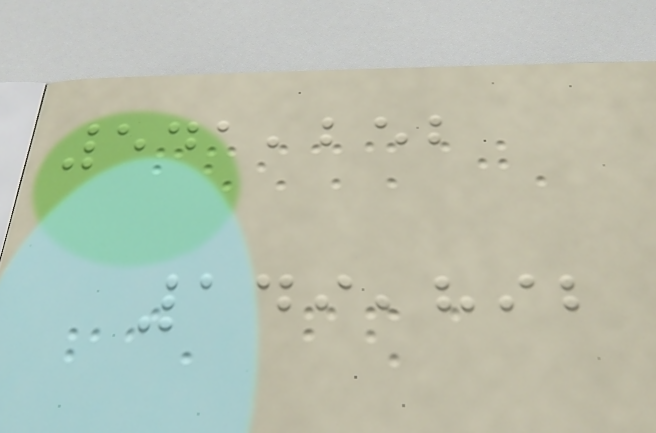541,252
149,892
